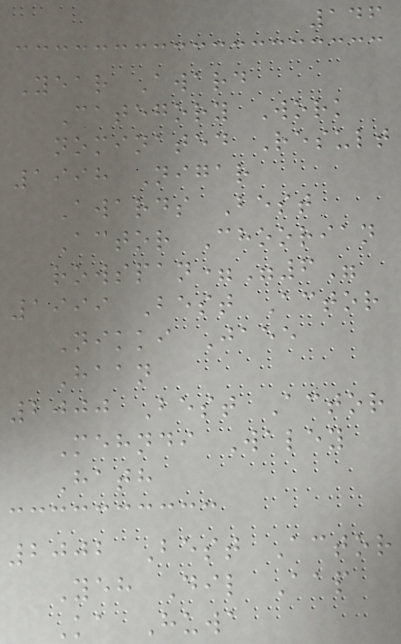146
Year Award
Category Work
nominated Result
1998 Nigar
Awards Best
Actor Choorian
rowspan="6"
1999 Best Actor
Nikki Jaee
Haan
2000 Best Actor
Mehndi Waley
Hath
2002 Best Actor
Yeh Dil Aap
Ka Huwa
